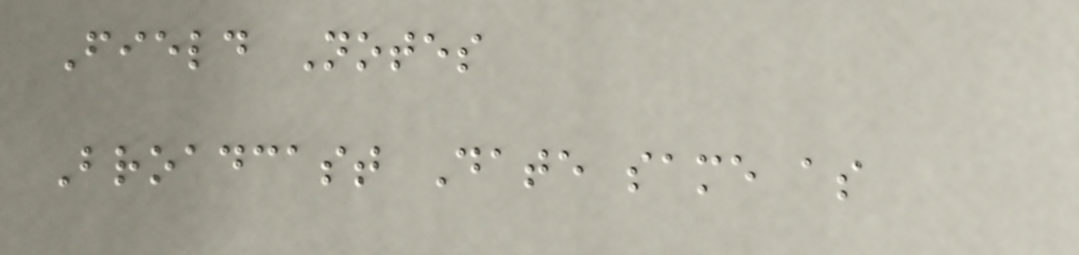Field Notes
Broadcast Date same as
